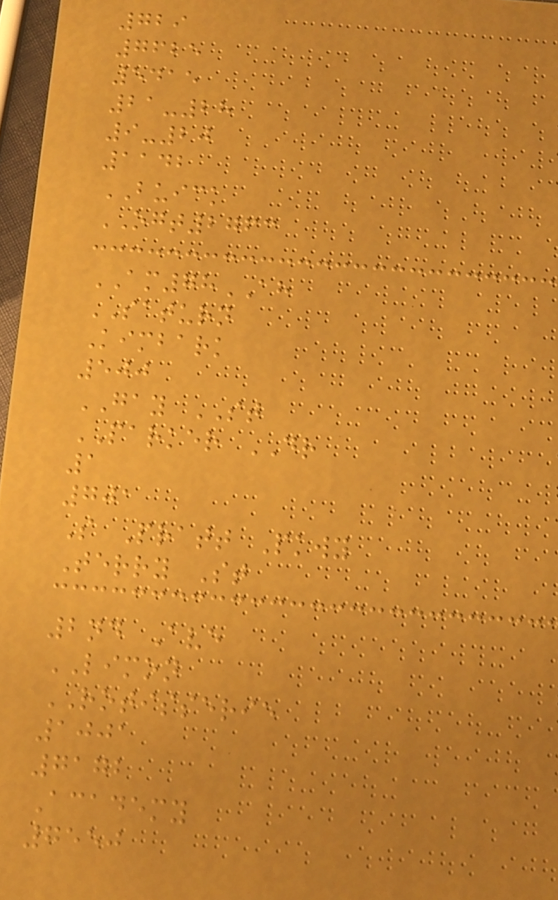729
7625
5415
21-28
9-20
1142
BUICK
OGT2763
AM78AH
SATURN
Kimbark
500
GAY ST
PARKER DR
1
701
S Pratt Pkwy
Terry St
2nd Ave
LIMON
ROTISSERIE
1001
7172
Academy
7550
